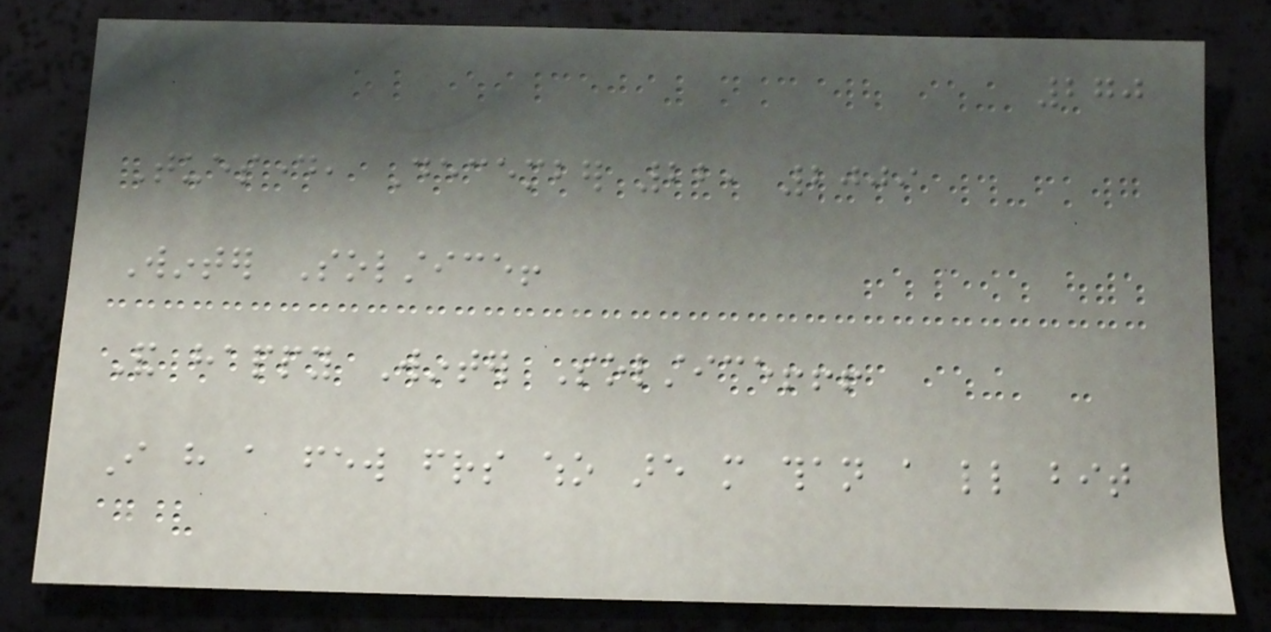270
Tuesday, December 22, 2009
Winter Solstice!
And happy Winter Solstice!!!
I have a few friends who are more than a little bit
